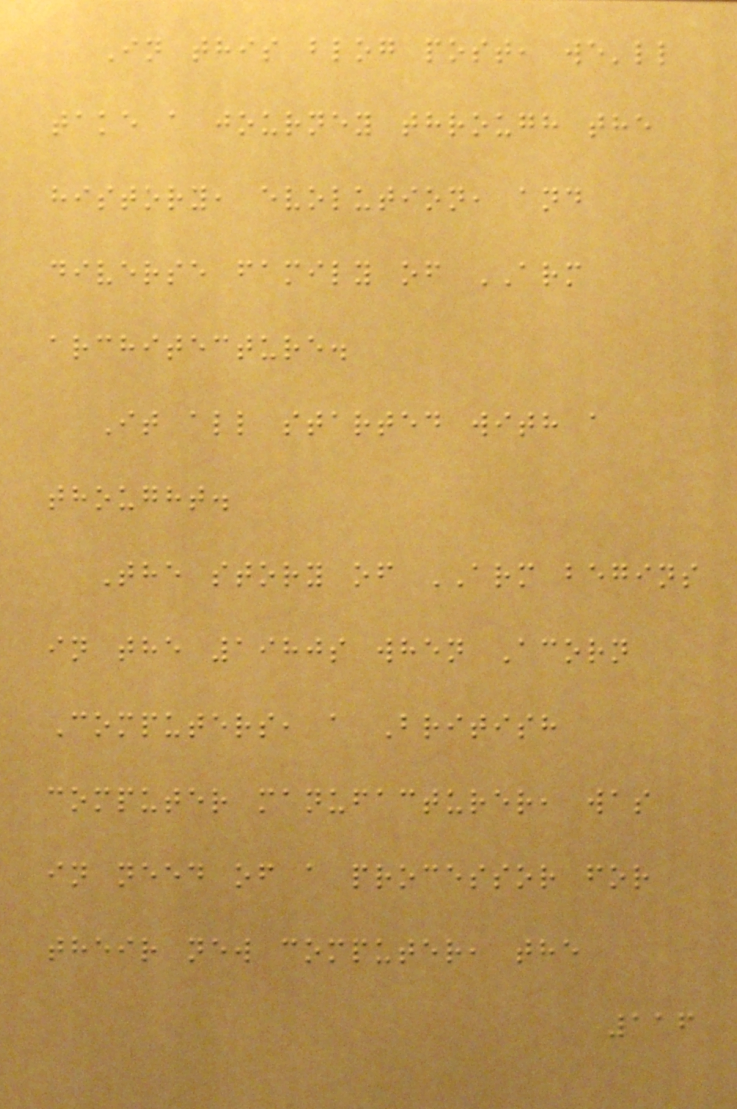In this blog post, we'll
take a journey through the
history, evolution, and
diverse family of ARM
architecture.
It all started with a
thought.
The story of ARM begins
in the 1980s when Acorn
Computers, a British
computer manufacturer, was
in need of a processor for
their new computer, the
116
